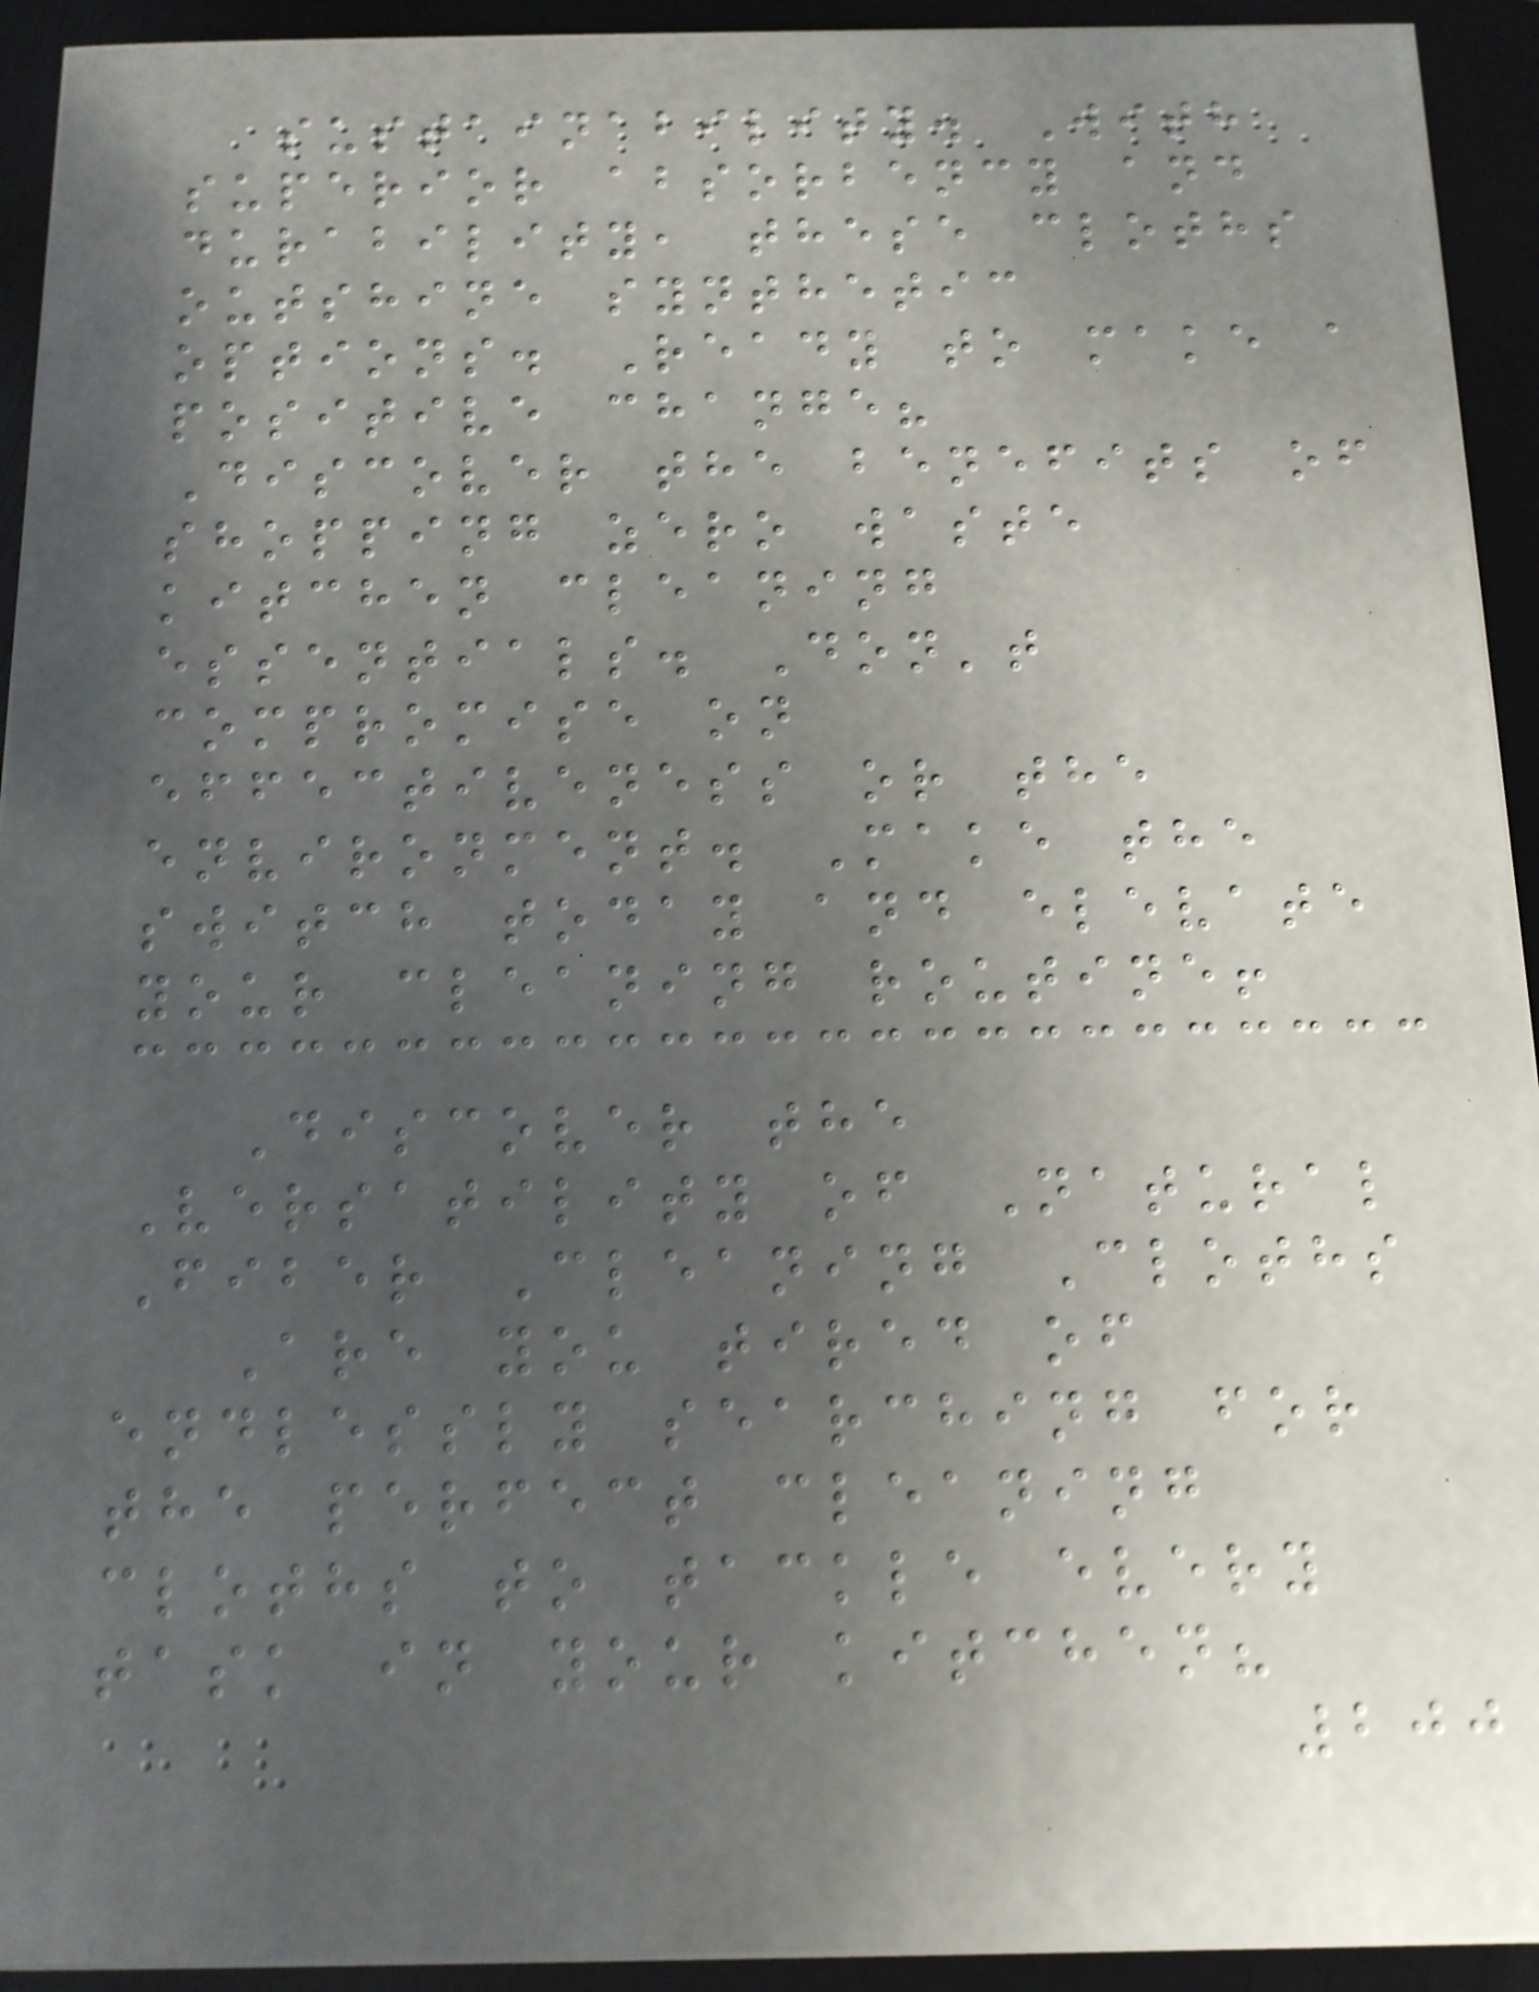sustainability. With
superior absorbency and
durability, these cloths
outshine synthetic
options. Ready to make a
positive change?
Discover the benefits of
shopping zero waste
kitchen cleaning
essentials. Don't
compromise on
effectiveness or the
environment. Make the
switch today and elevate
your cleaning routine!
Discover the
Versatility of Natural
Fiber Cleaning Cloths
Are you tired of
endlessly searching for
the perfect cleaning
cloths to tackle every
task in your kitchen?
200
